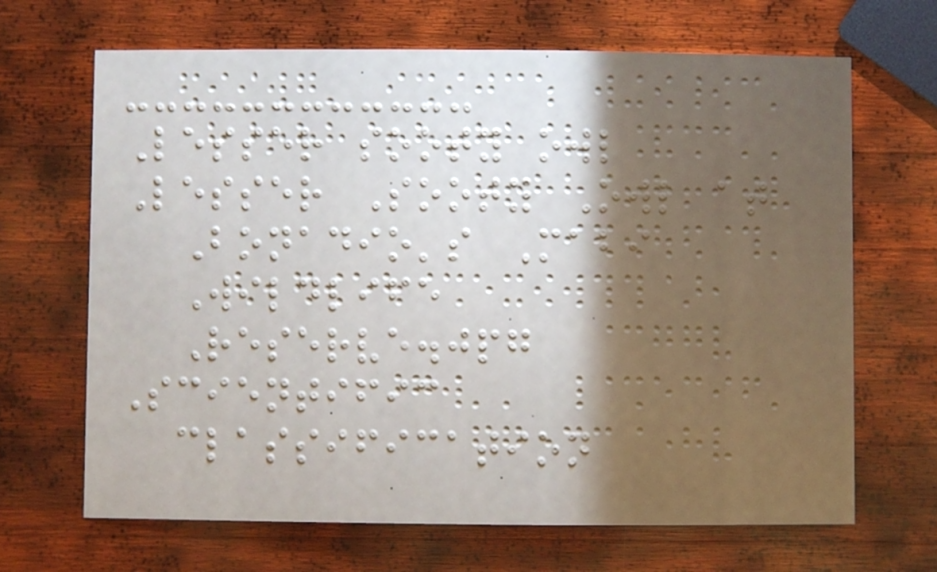Lesser sooty owl
Lesser Sooty Owl at
Bonadio's Mabi
Wildlife
Reserve.jpg
Scientific
classification
